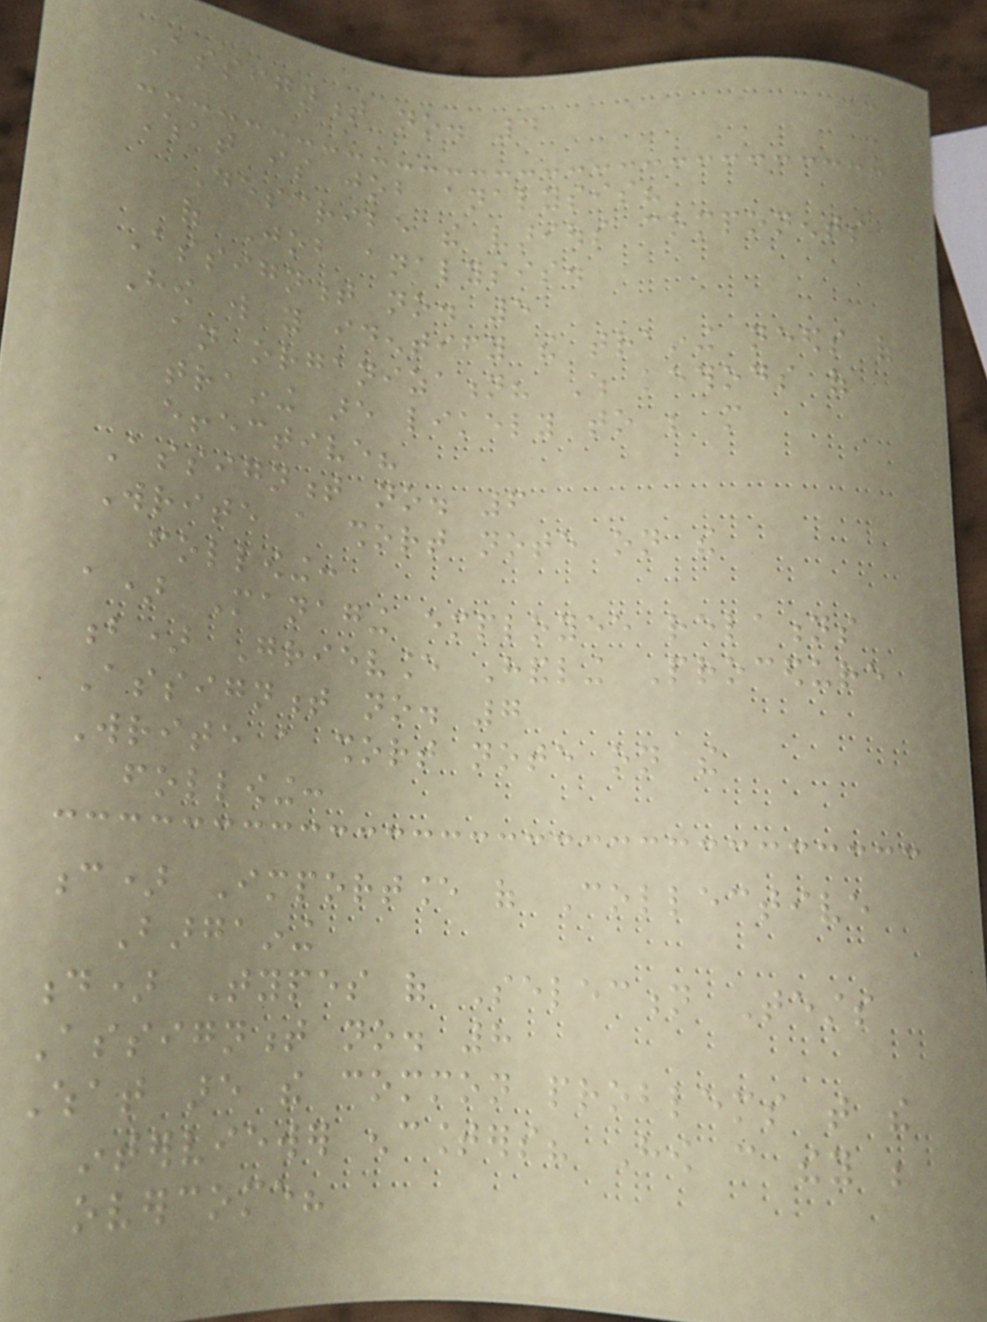Assignment no. 4
What is job analysis?
Describe the various components
of Job analysis.
Assignment no. 5
How will you identify the training needs of
an organization? Which methods of
training are likely to be more
effective?
Assignment no. 6
Write a short note on the
following:
a) Managing employee relations
b) Grievance Handling Procedure
Assignment no. 7
Write a short note on the
following:
c) Importance of Collective
Bargaining
d) Types of Selection Tests
Assignment no. 8
What are the common problems that the
interviewer encounters? How can they be
overcome?
